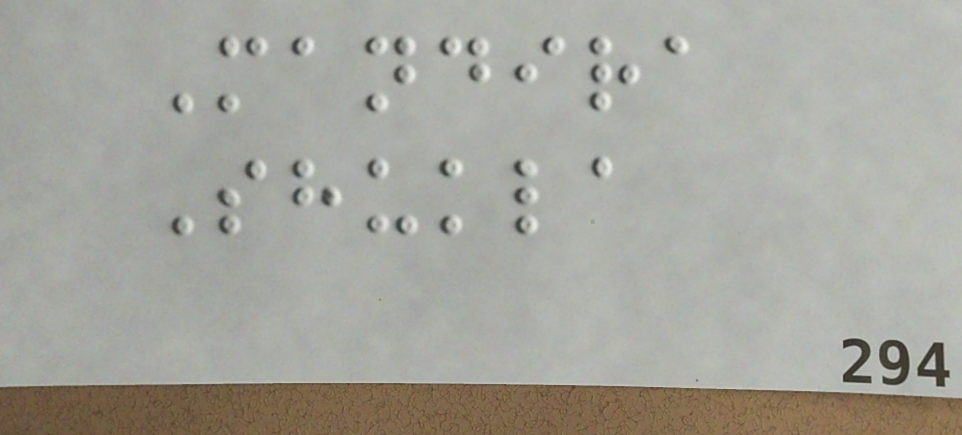Mandira
Shukla
